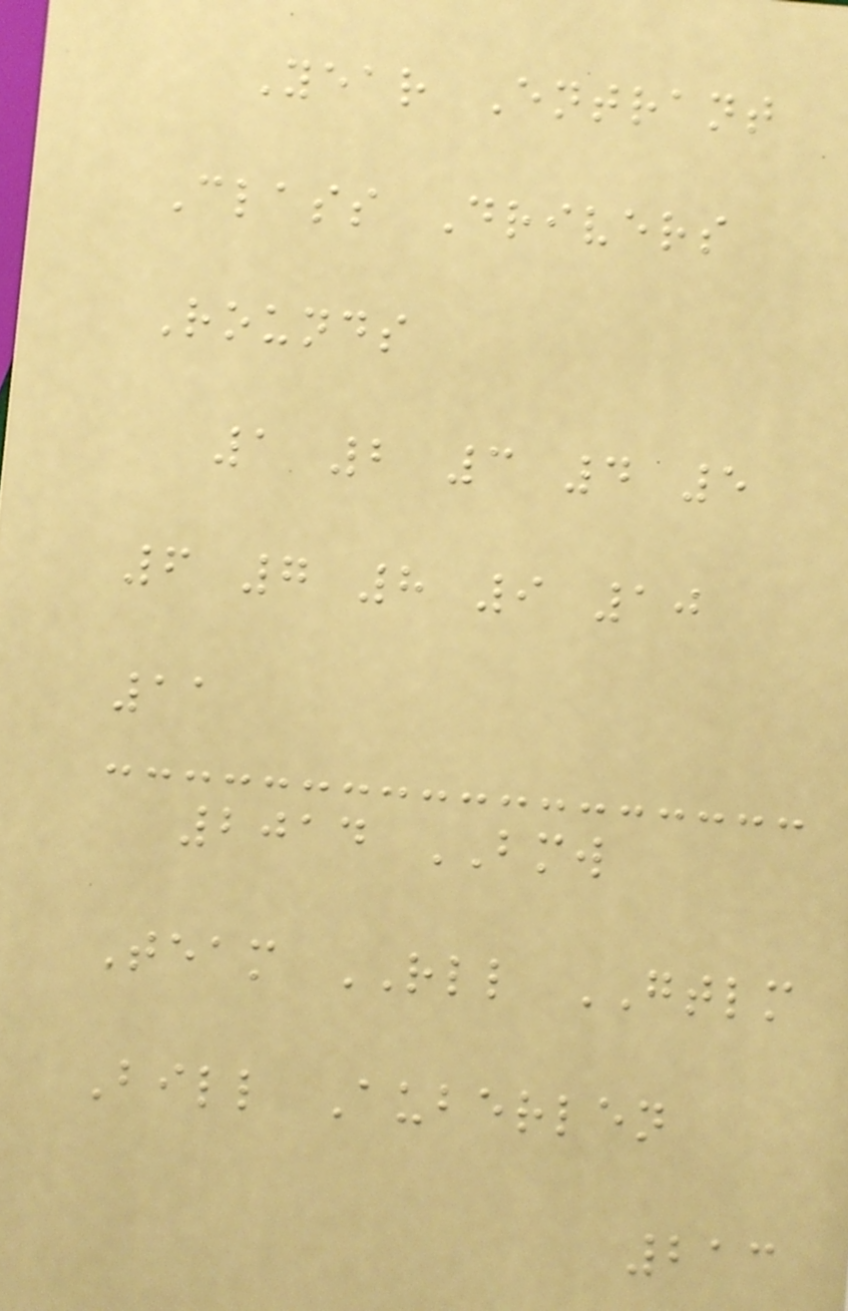Year Entrant
Class Drivers
Rounds
1 2 3 4 5
6 7 8 9 10
11
2014 BMW
Team RLL GTLM
Bill Auberlen
213
